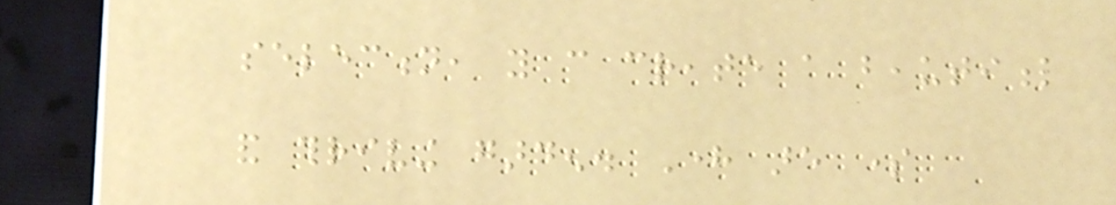selection, you can create a beautiful
and thriving garden. Here are some
